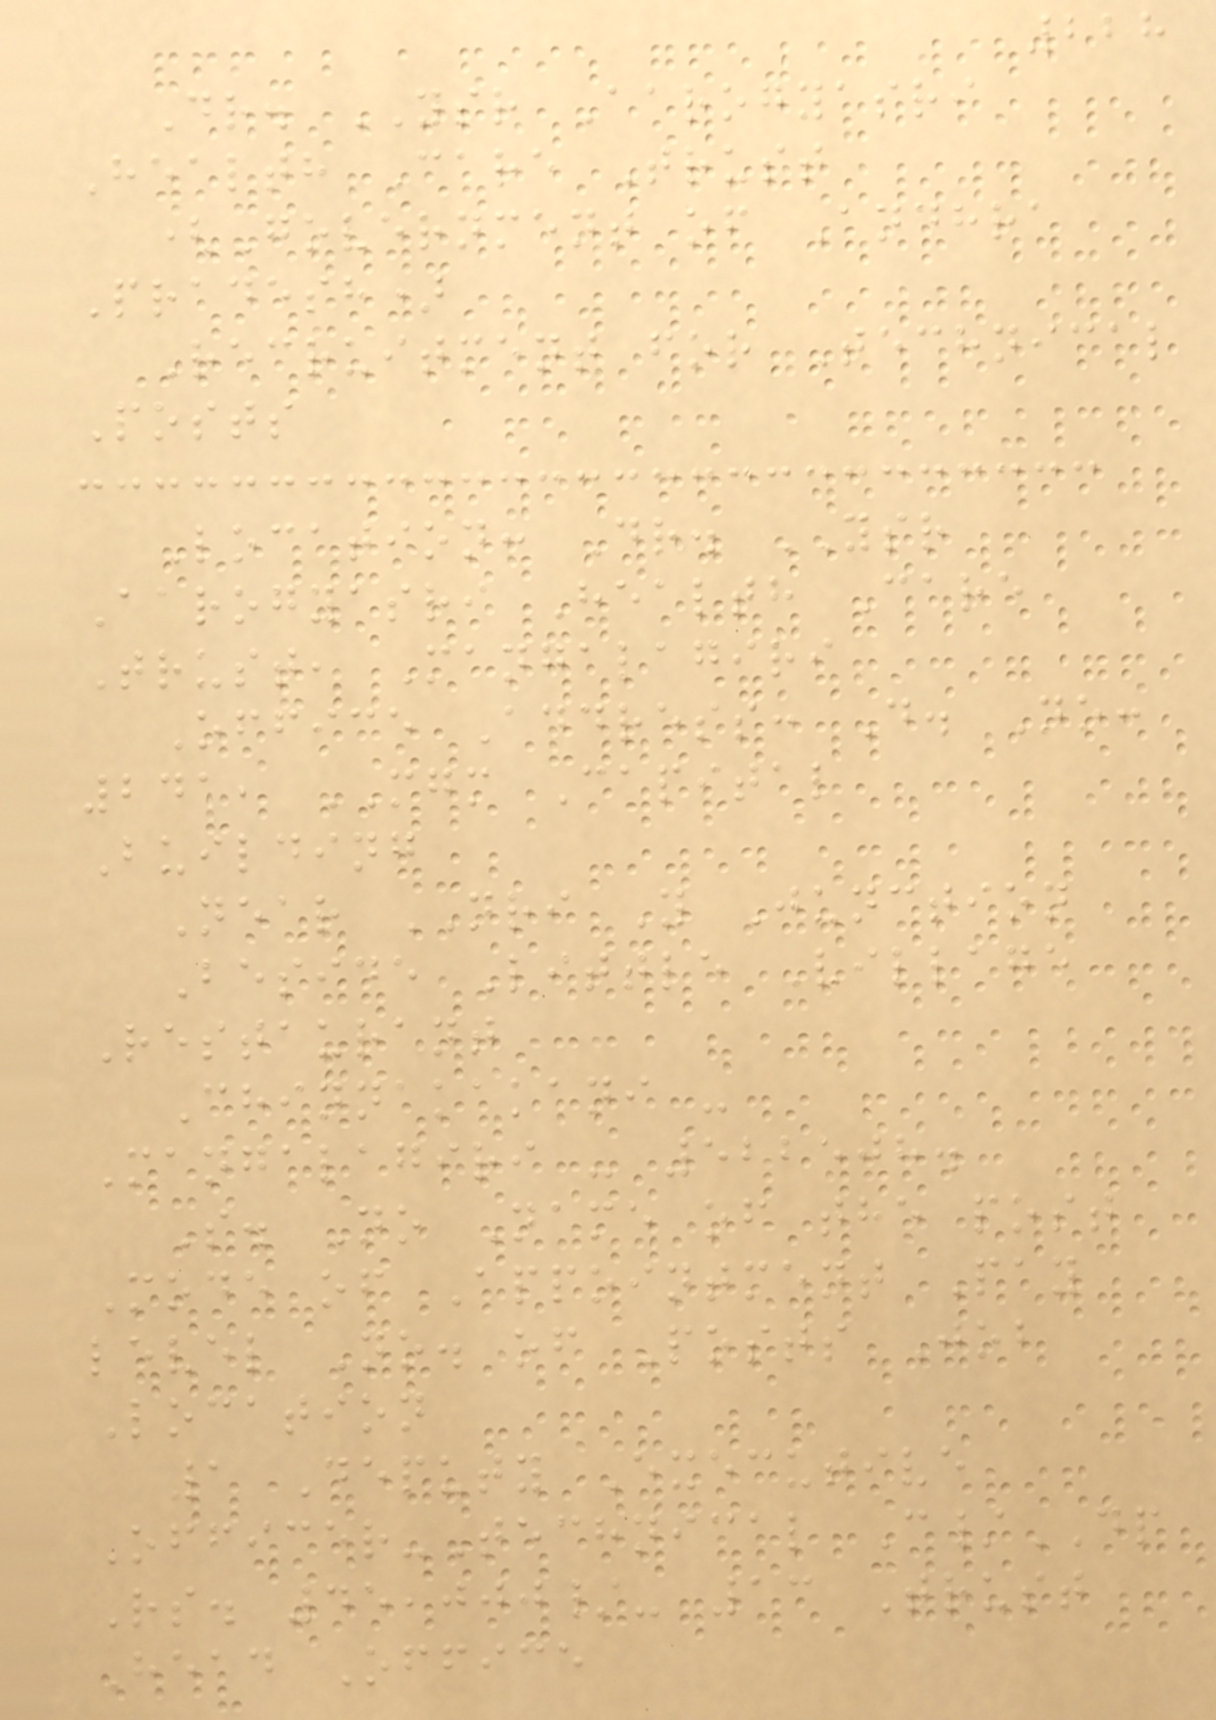228
Dr. YSR Aarogyasri
Health Care Trust
(Government of Andhra
Pradesh)
Recruitment for Technical
Posts
Location: Dr. YSR
Aarogyasri Health Care
Trust, Mangalagiri
Office Address: D. No:
241, MGM Capital
Building
Near NRI Y Junction
Beside Little Village
Restaurant
Chinnakakani -
Mangalagiri - 522508.
S. No Name of the post
Mode of Appointment Pay
level No. of Posts Job
Location
1 Deputy Executive
Officer-Technical C/DP
Rs. 45,000/- 13 Trust
Head Office
